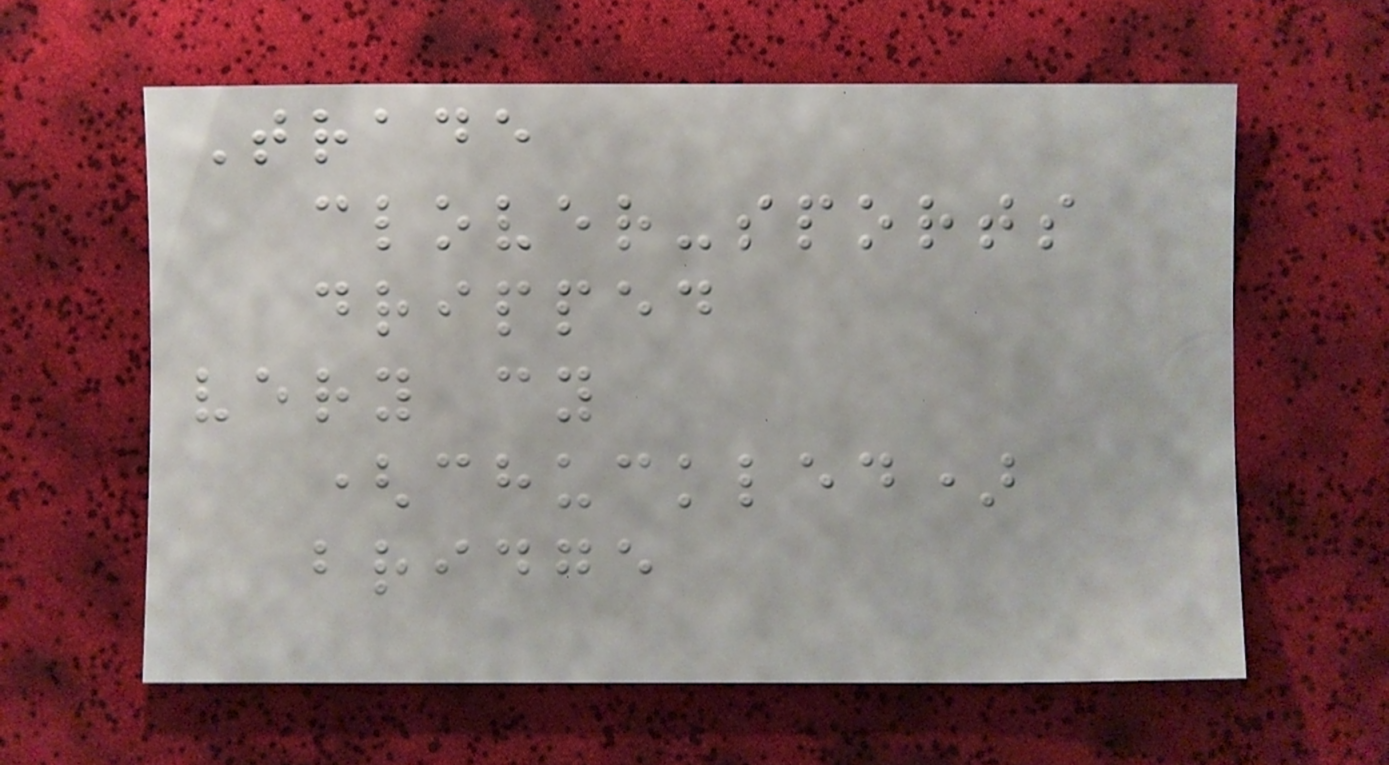Trade
clover-sports
dripped
very cy
(chuckled)
bridge
